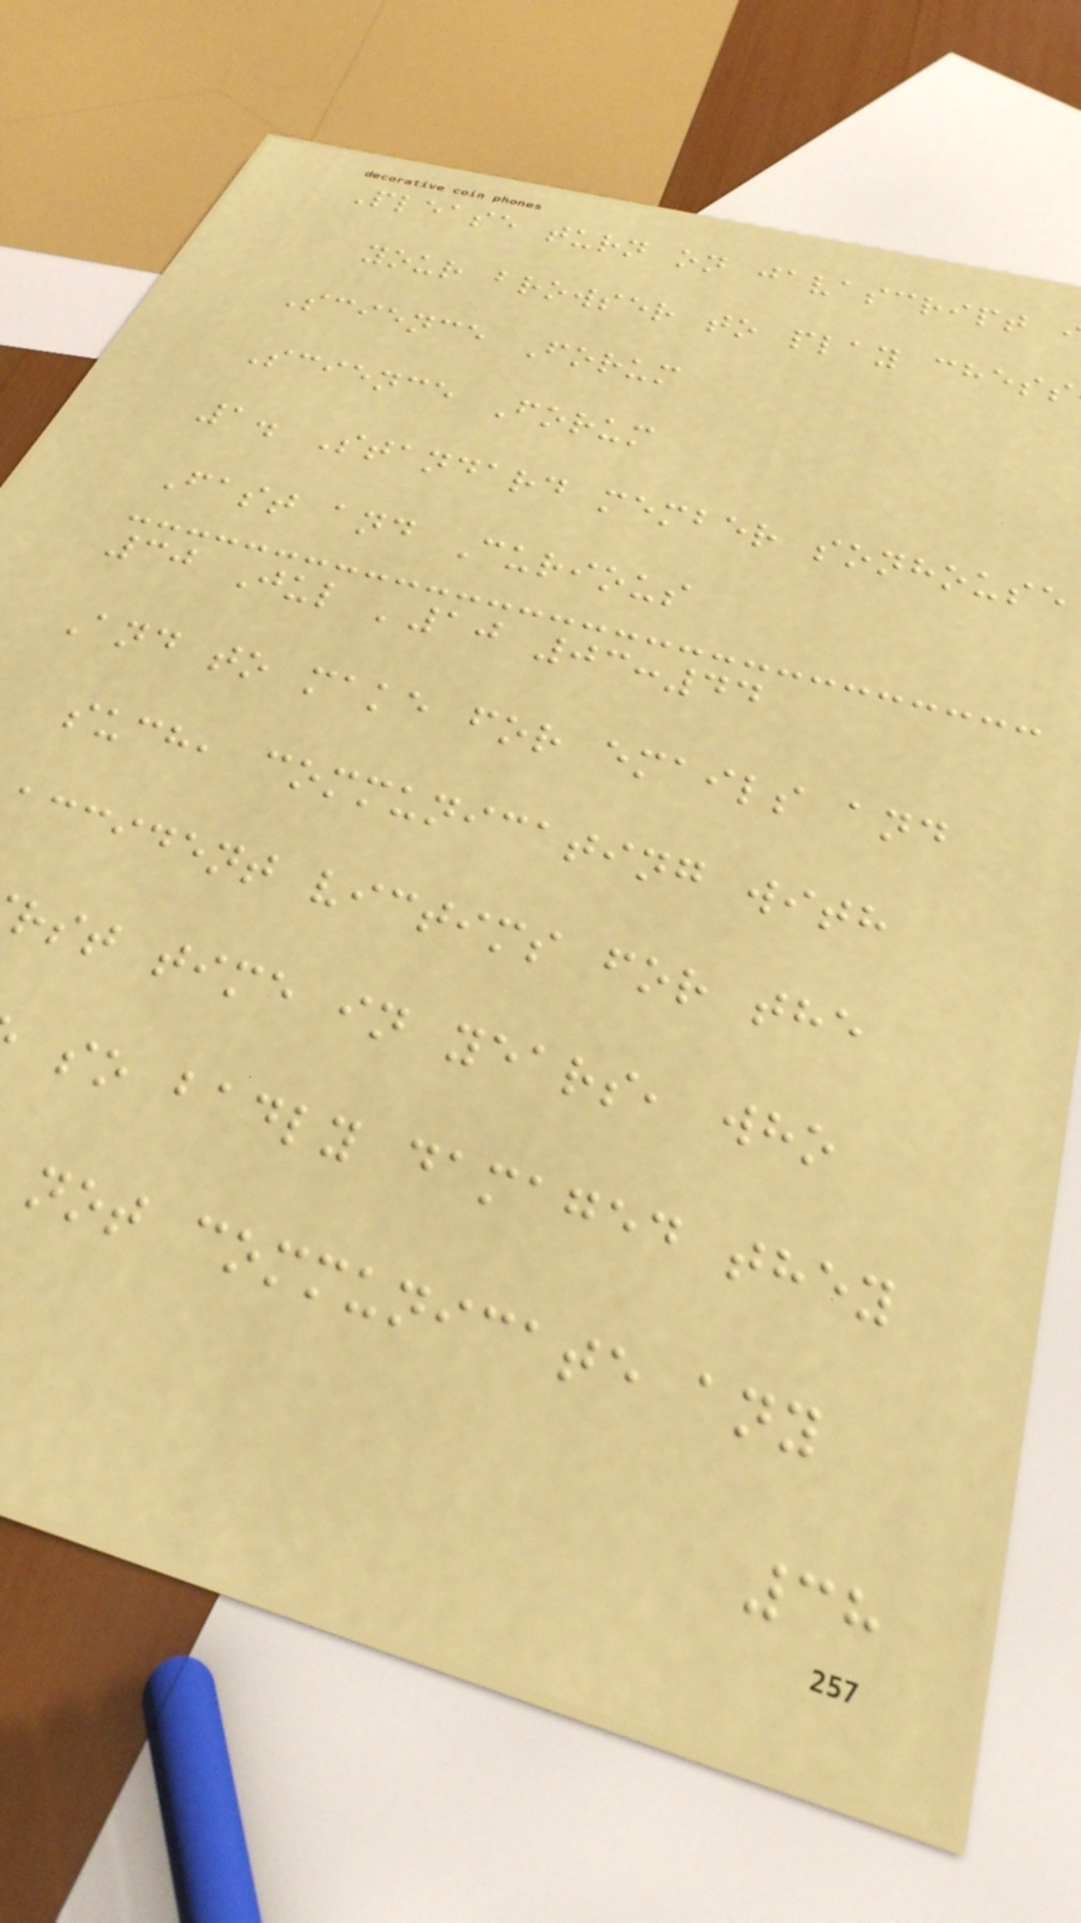Please turn on javascript
your browser to play chess
Science Forum
Science Forum
1. Standard member sonhouse
Fast and Curious
30 Jul '10 03:44
And to make for emails and
such, communicating with
accident victims for the
rst time in years, who
so badly damaged they
not communicate any
38
